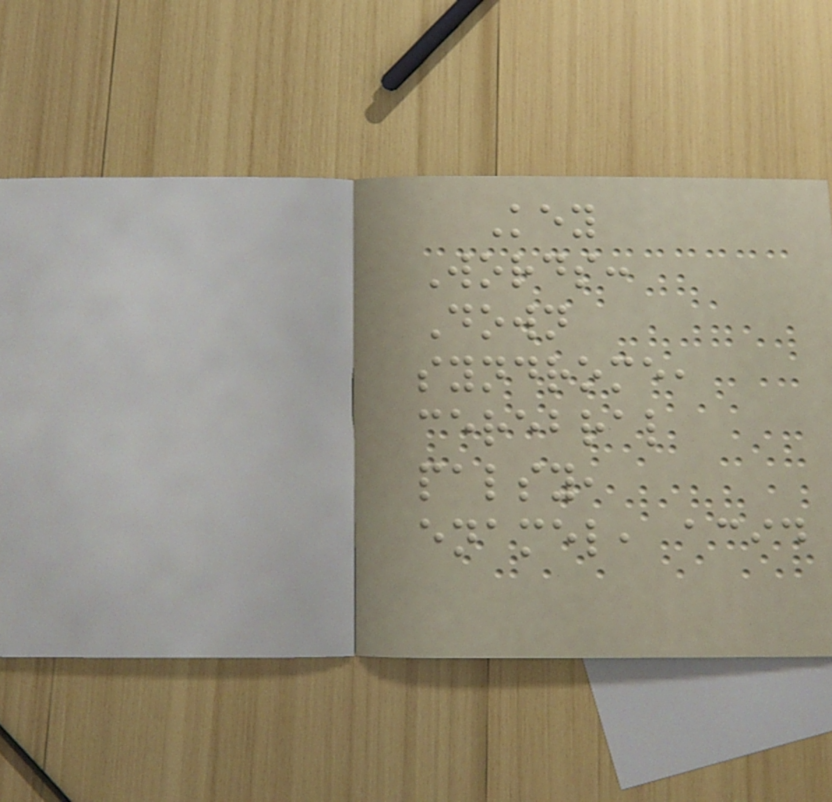Key
Words:
Down
syndrome,
cerebral
palsy,
enamel, acid
